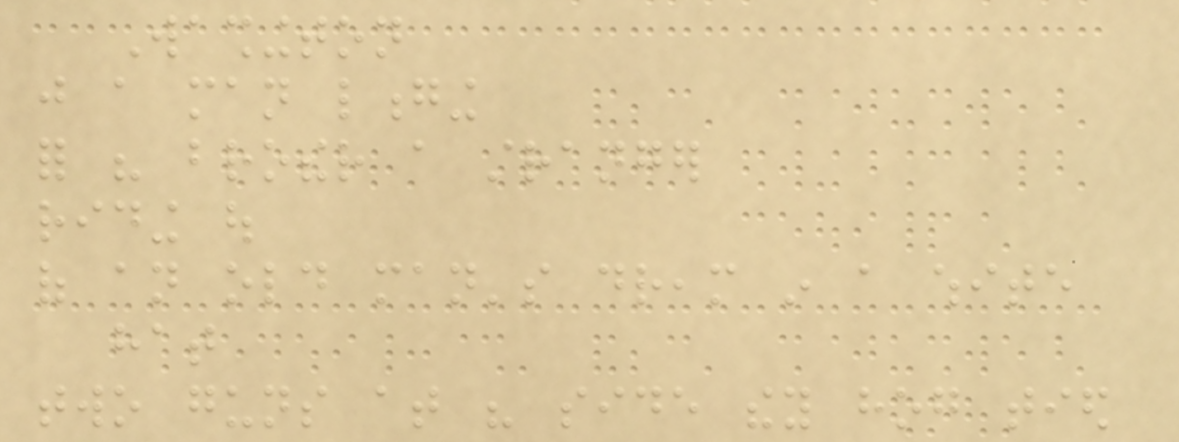Washington
just a man longing
for his brother a stranger
riding out
of an old man's dream in a white
hat
two guns at his side they hog tied
